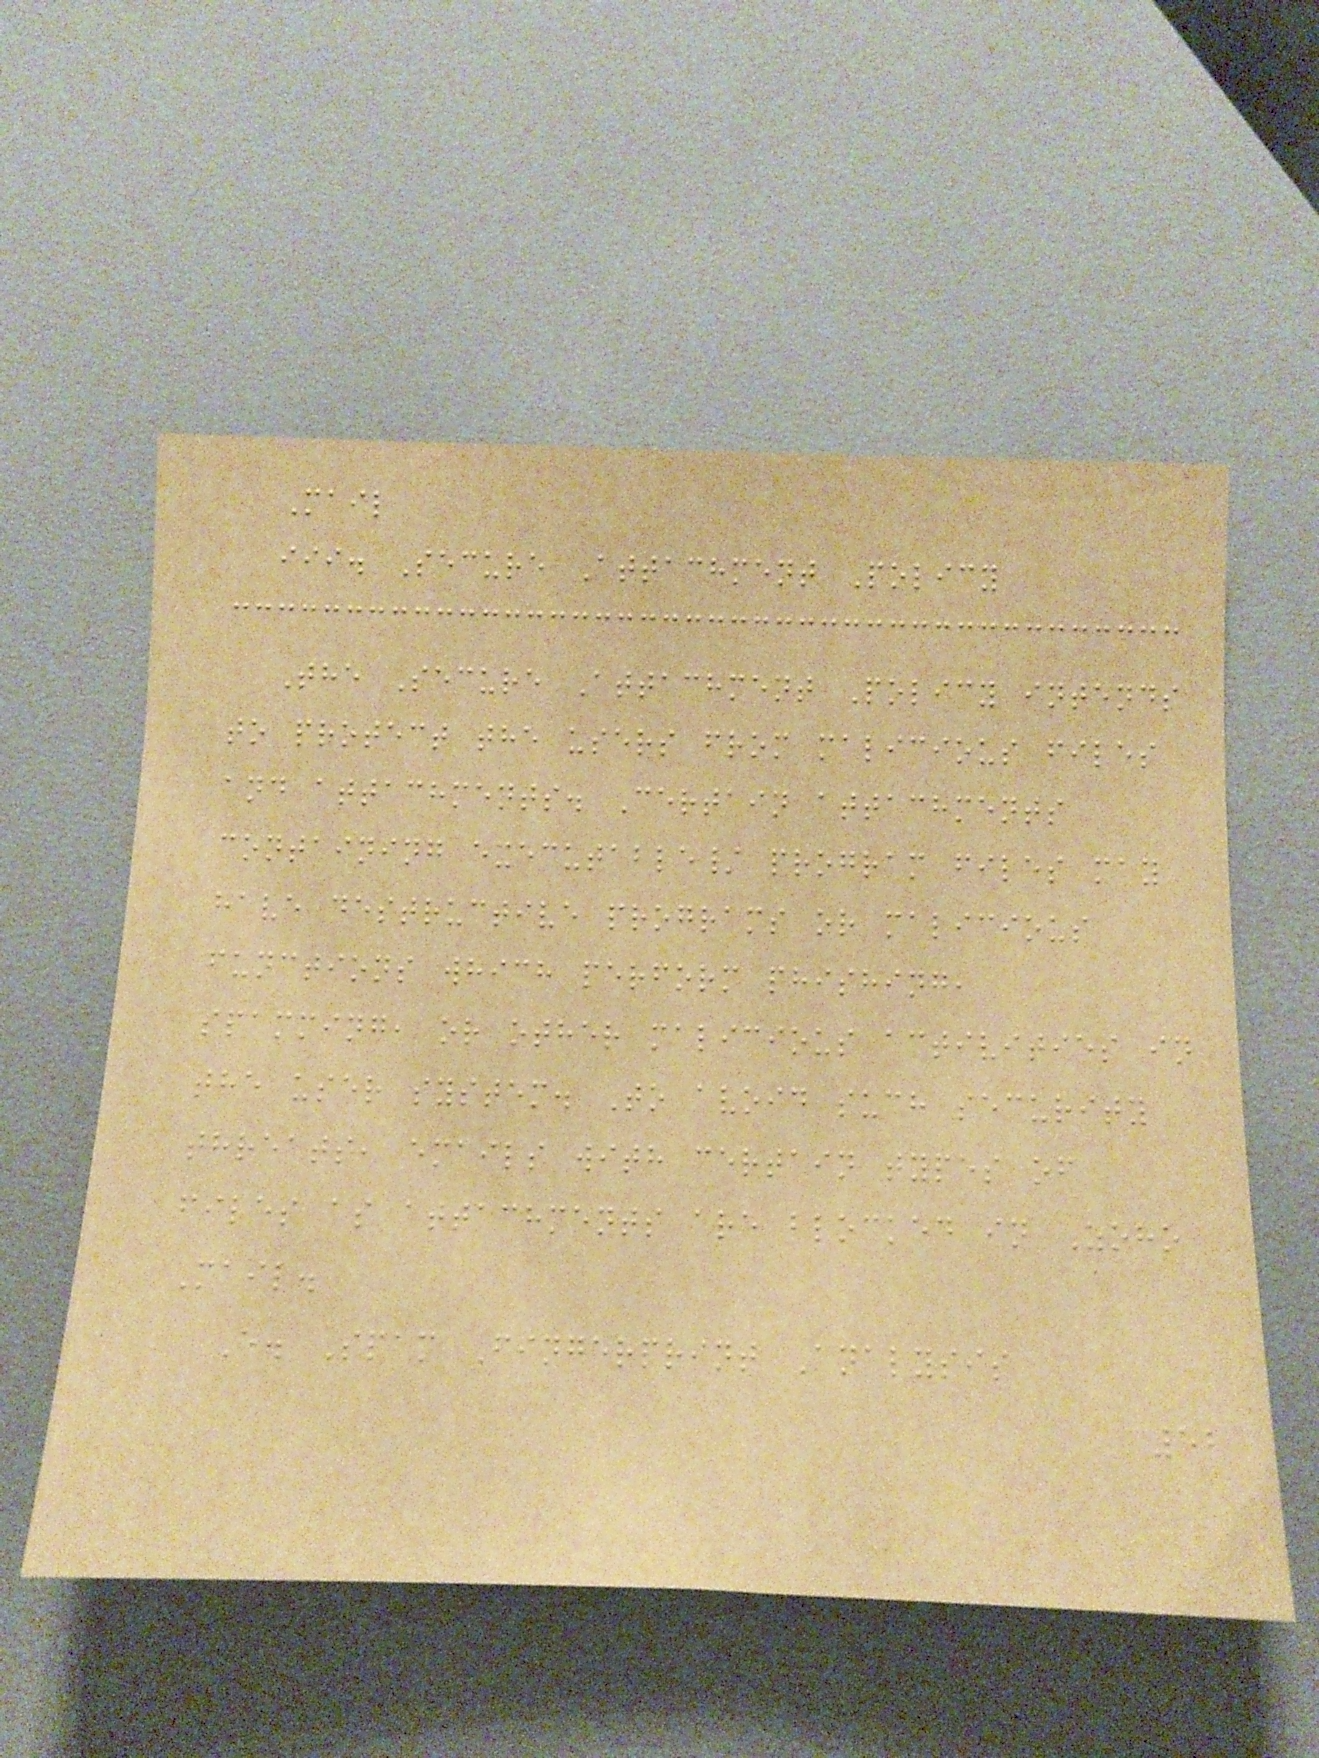Mail
iii. Secure Attachment Policy
The Secure Attachment Policy intends
to protect the users from malicious files
and attachments. Certain attachments
containing executable/ program files may
have destructive programs or malicious
functions which perform phishing,
spamming, or other malicious activities in
the user system. To avoid such security
threats, emails with certain types of
files as attachments are blocked in Zoho
Mail.
E. Spam Fingerprint Analysis
52
